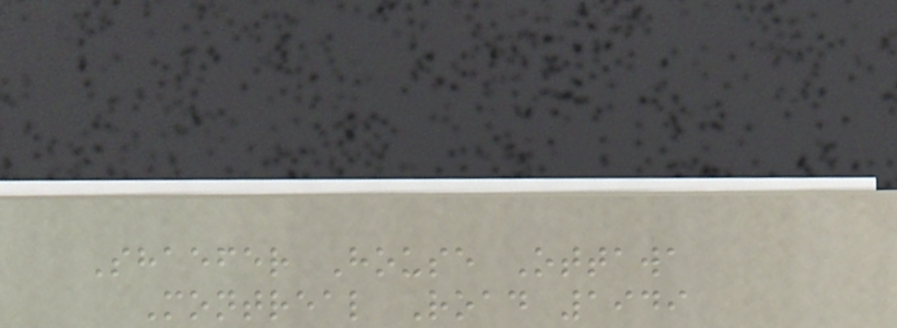Shaefer House Ottawa
Montreal Road 1949
